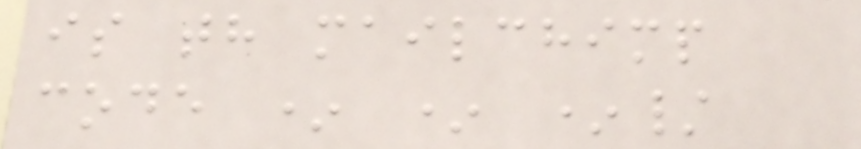is th mailchimp
code * * */
